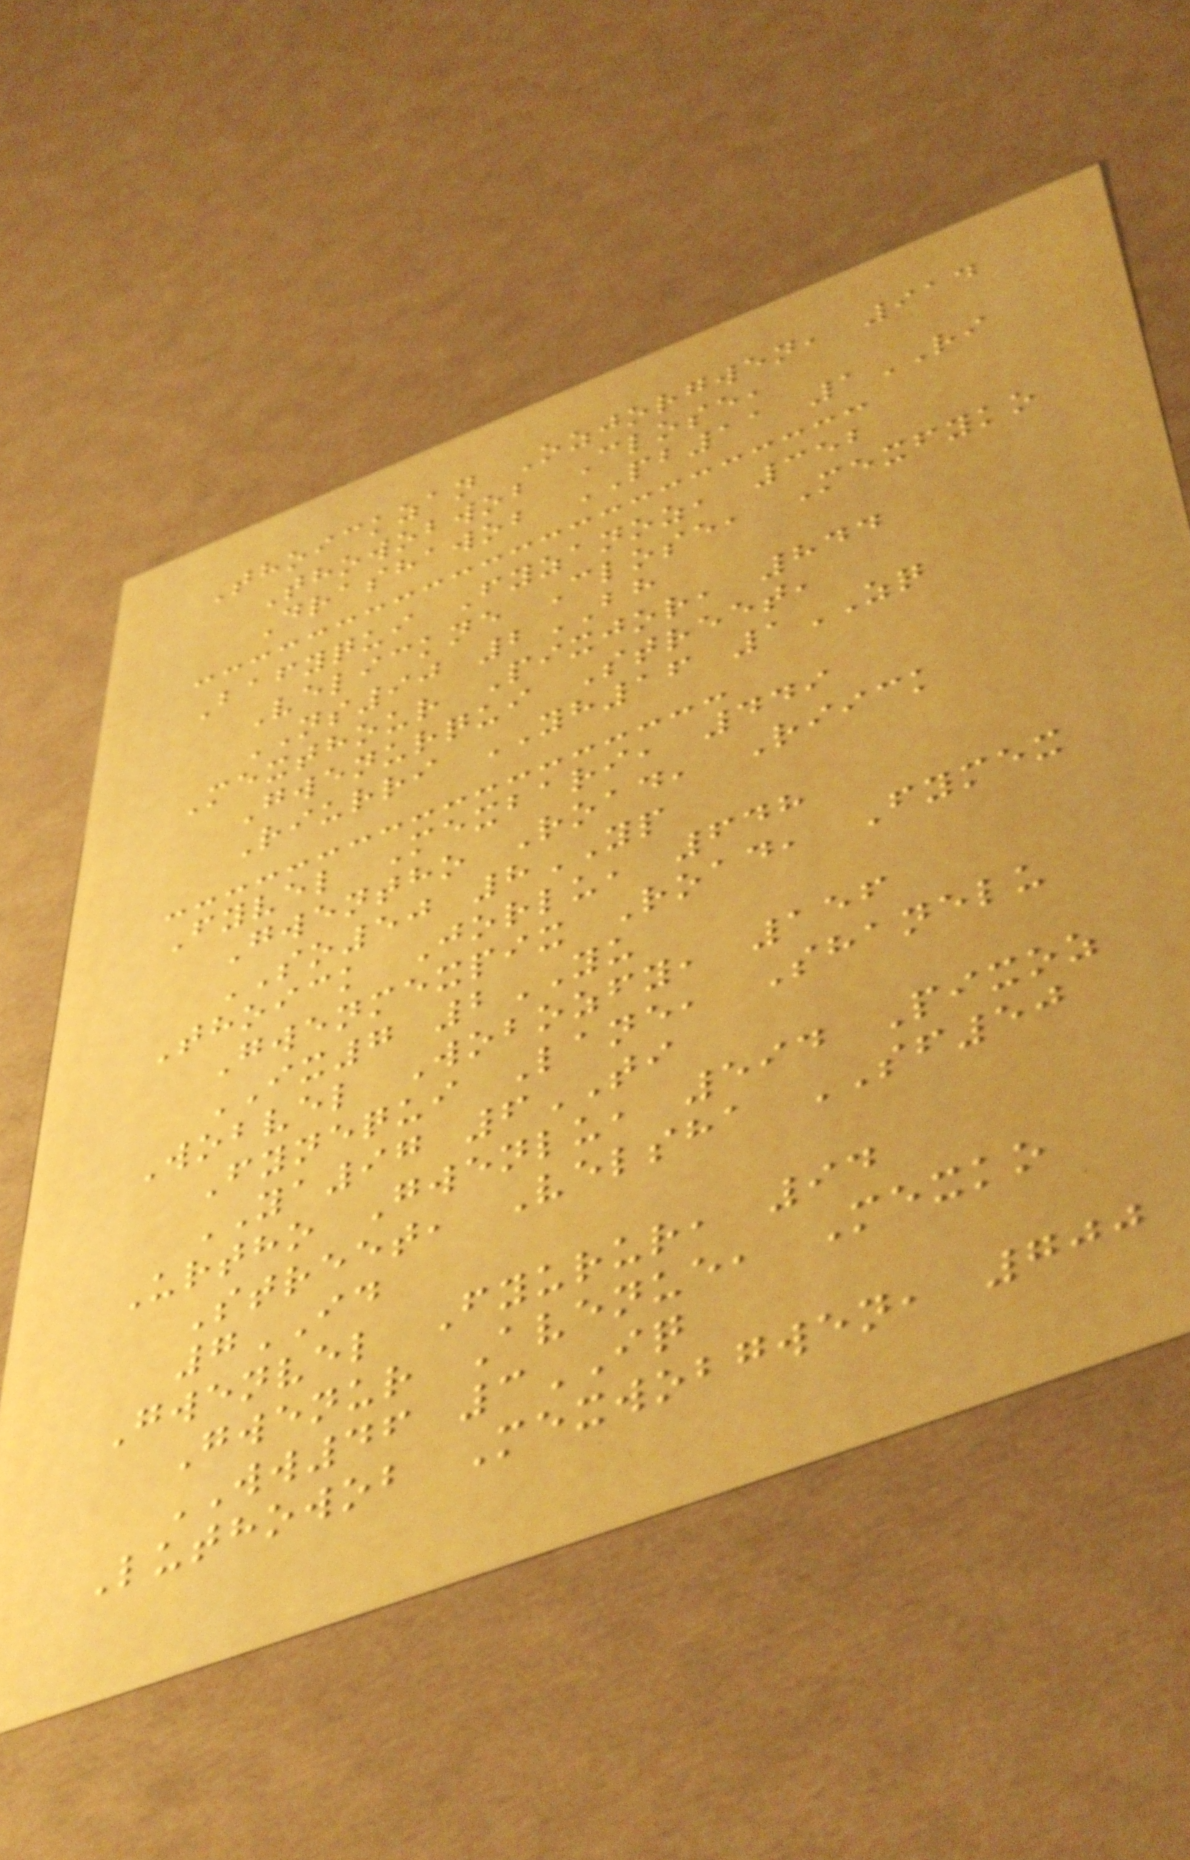Thoickzan Ozjorgwen, 914
Thowobwob Close,
Drashawob PB11 1RI
Bafyqui Fyzanoz, 352
Velickne Close, Mexfyko
NS90 2BH
Mexthour Pixjor, 844
Gwenurqui Street,
Riurri YH16 1ZQ
Fyvel Mexbari, 449
Gwentho Road, Riick
SO50 8YP
Thoick Jorlu, 648
Gwenmexpix Road, Fymex
IX7 2YU
Wobvel Wobozfy, 156
Fynequi Lane, Shanelu
YA97 6TI
Urtho Gwenlu, 594 Pixoz
Street, Velsha SF50
7ID
Gwenvel Fyurur, 94
Gwenur Avenue, Mexko
WW46 3IQ
Luthowob Mexwobgwen, 700
